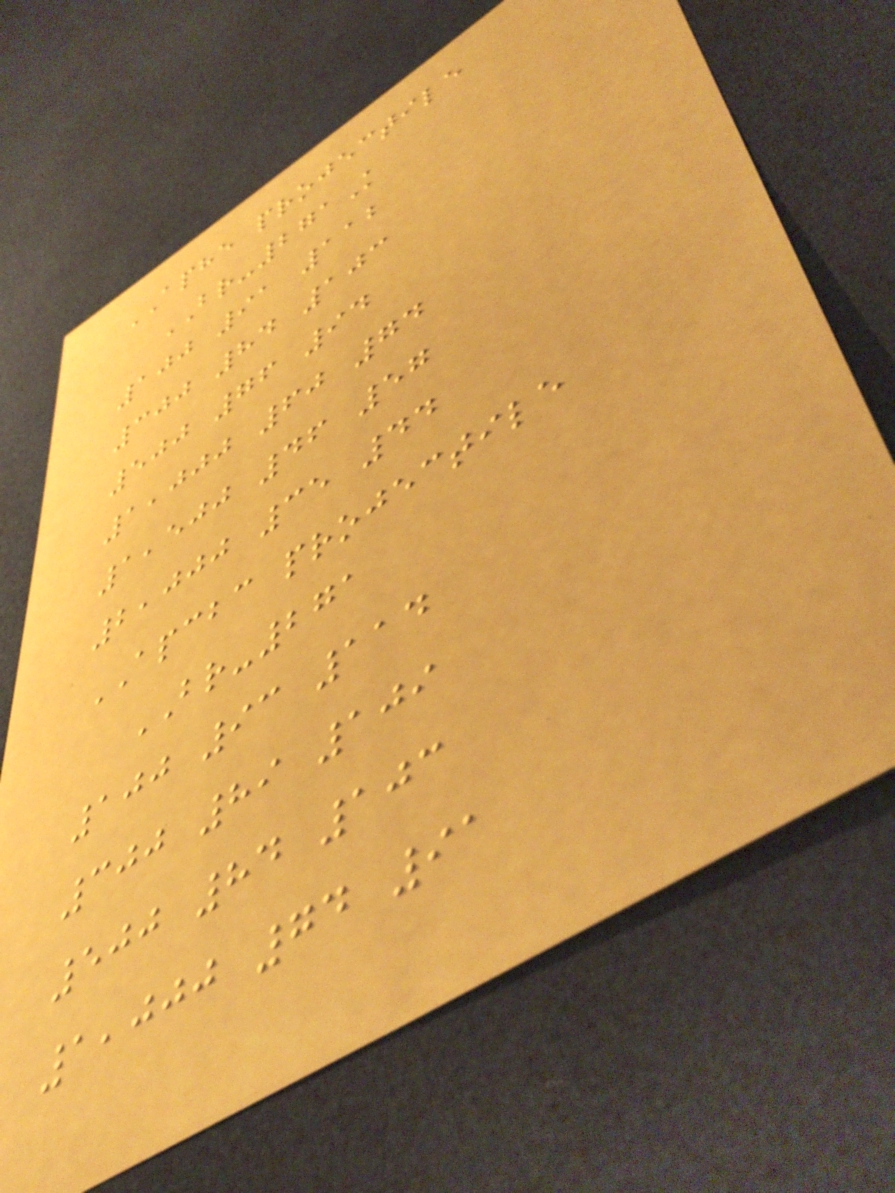APHE projectile
BR-271K
100 91 112
300 84 103
500 76 94
1,000 60 74
1,500 46 57
2,000 35 44
APCBC projectile
BR-271
100 93 114
300 89 109
500 84 103
1,000 74 91
